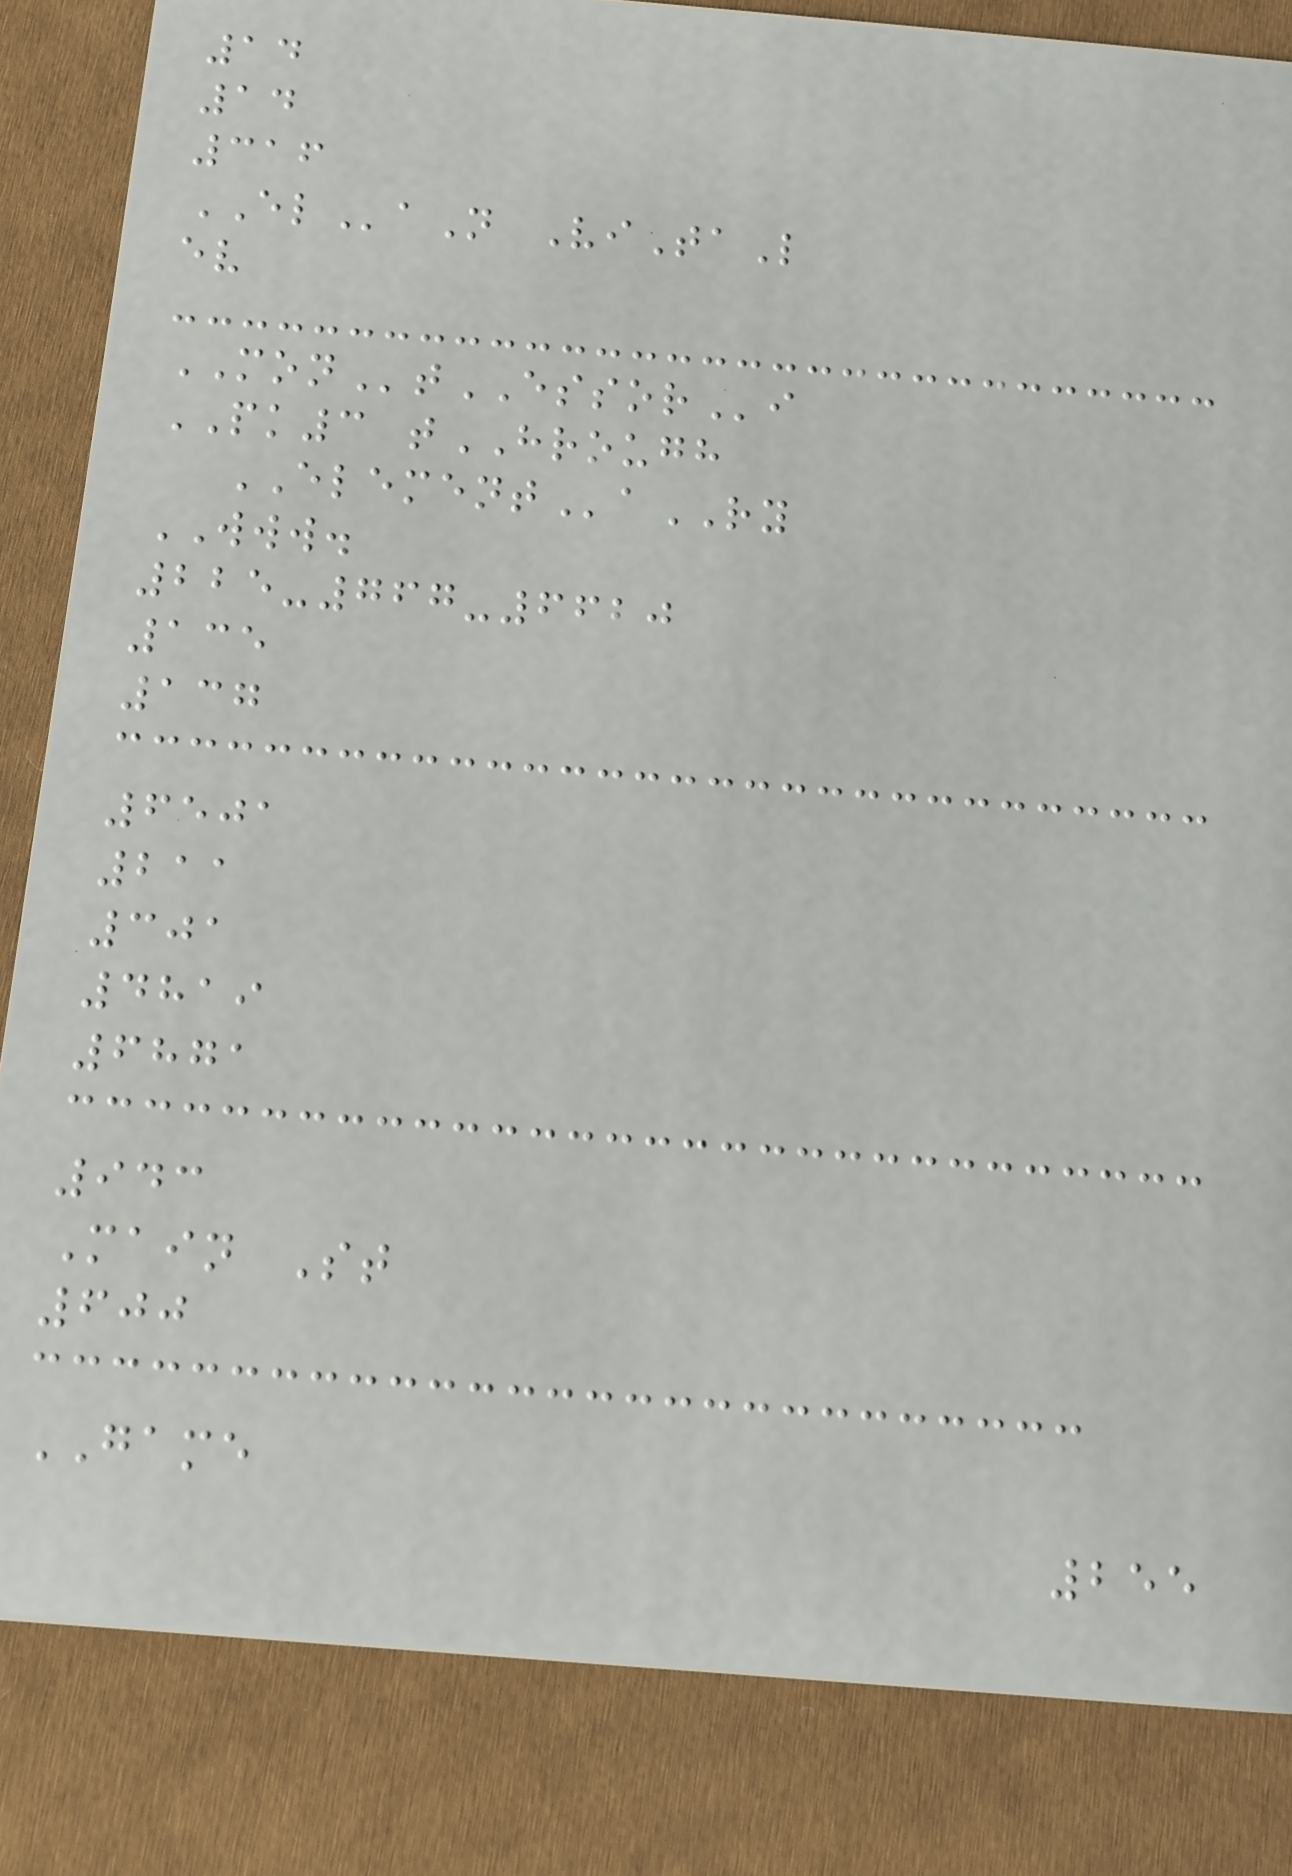14
14
316
ELaN ViTaL
ev
MONtESSORi
PK3 tHROUGH
ELEMENTaRY
WWW.
225-767-6620
135
137
6501
211
301
4819
6871
943
Main St
600
GAME
255
